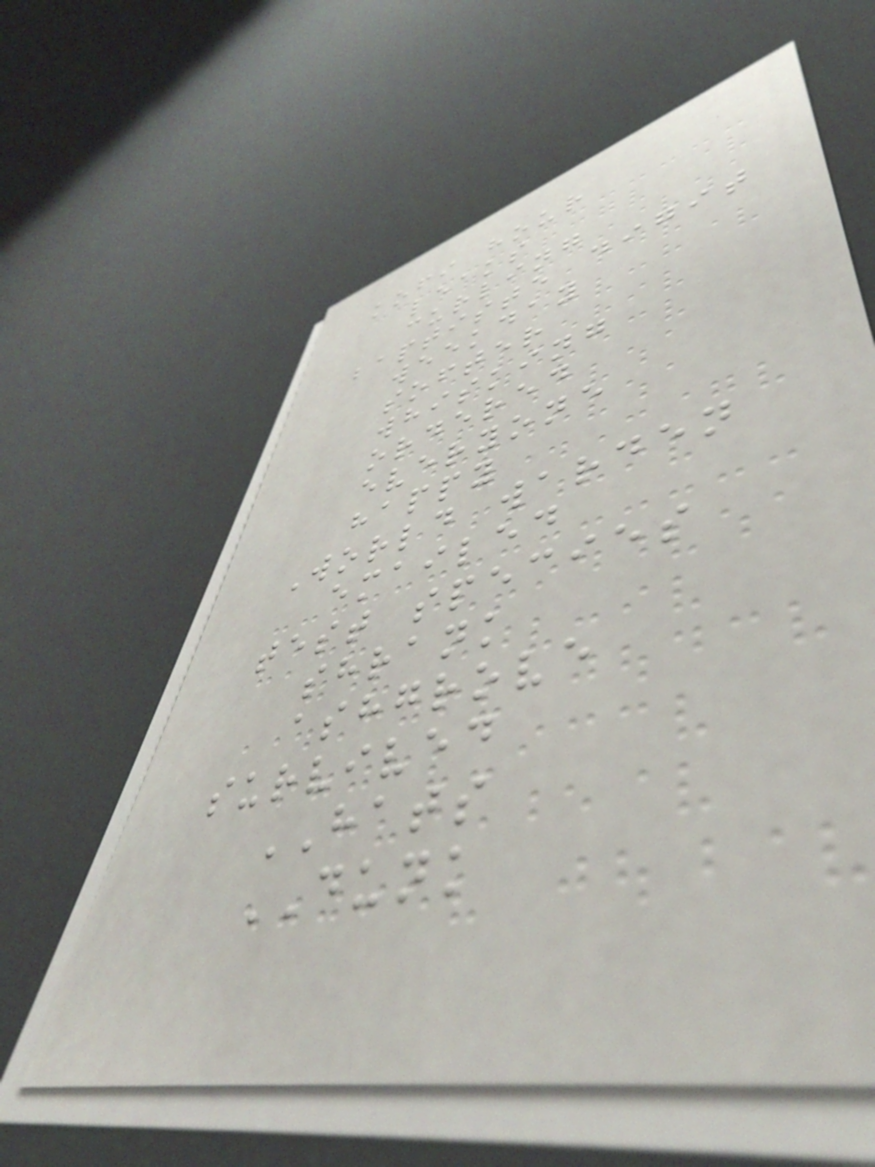kofi hour
leaks
curling
baptiste digit
weekday
softer
whisking
ordered
everyone
happy
World warden
emailed
test species
shrank
ashgrove
survived
HATS
DUNK
